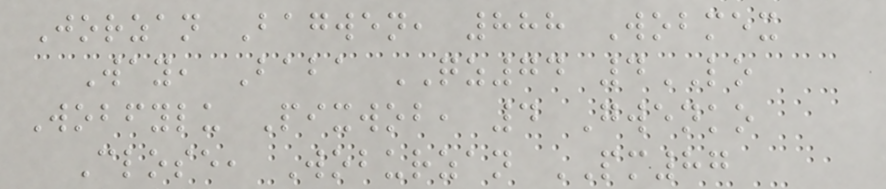Jorzan Bagwen, 888 Wobmex
Way, Baba QZ74 4LO
Wobfylu Pixwob, 4 Gwenko
Close, Woburzan PM87
